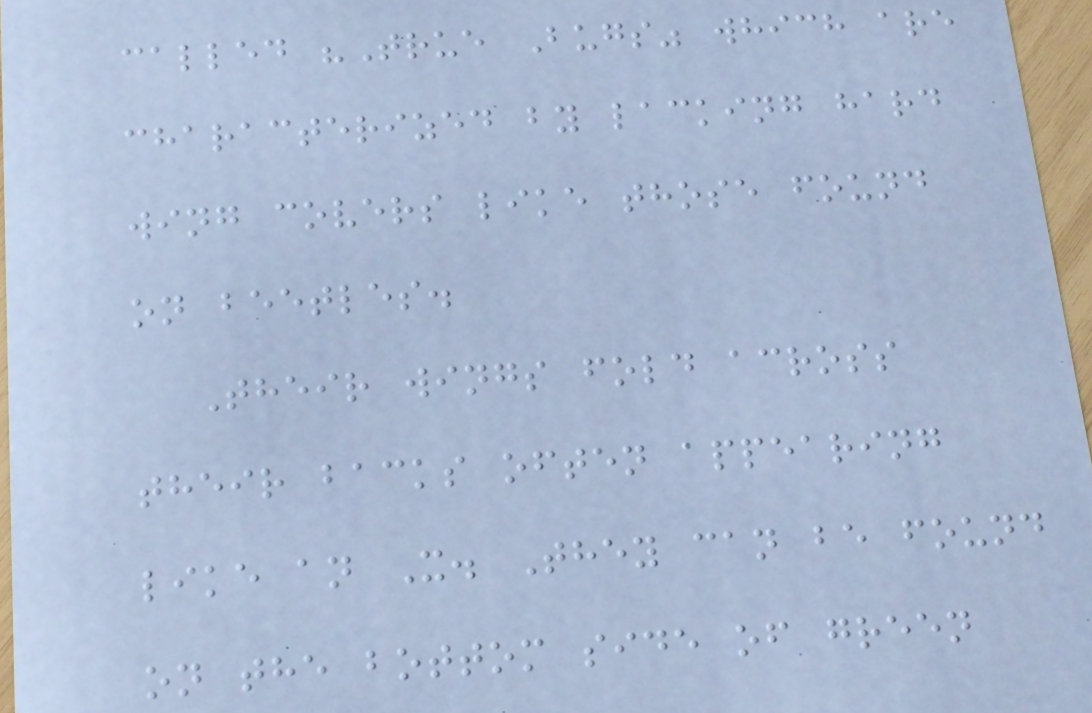called "True Bugs" which are
characterized by lacking hard
wing covers like those found
on beetles.
Their wings fold across
their backs often appearing
like an X. They can be found
on the bottom side of green
